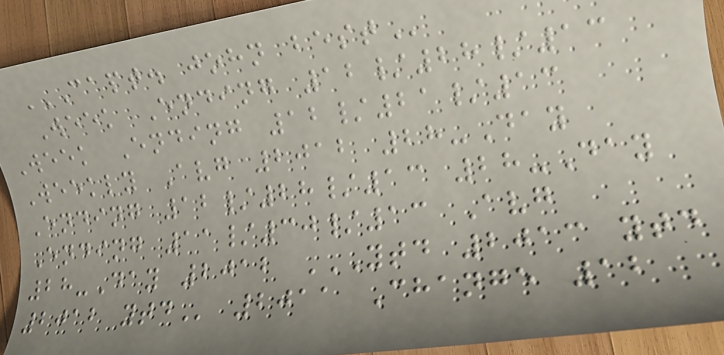CAPT. JOHN BEST
Week Ending 12/28/13
Week Ending 12/21/13
Weekly Avg 2012 28-Day
Ending 12/28/13 28-Day
Ending 11/30/13 Avg
28-Day 2012 YTD 2013 YTD
2012 YTD 2011 Change 12
